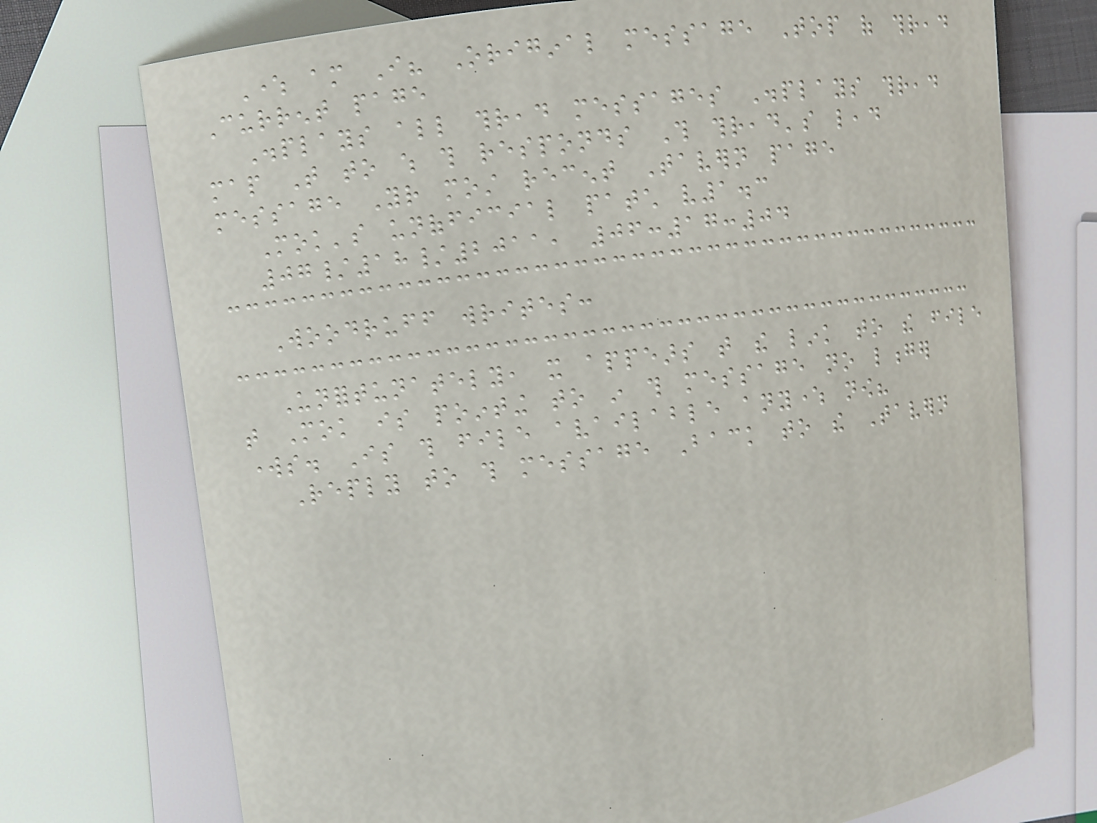Where am I? Original message Top of thread
Current page
Displays all thread messages Displays thread
map That to which this responds This thread's lead
message Your most recent Tavern page
Mok's unofficial patch v1.3
07/18/2011, 06:17:04
Woodruff writes:
Unfortunately, it appears that the link to the file
that Mok is pointing to in this message no longer
works. Is this file available anywhere now?
Reply to this message Back to the Tavern
